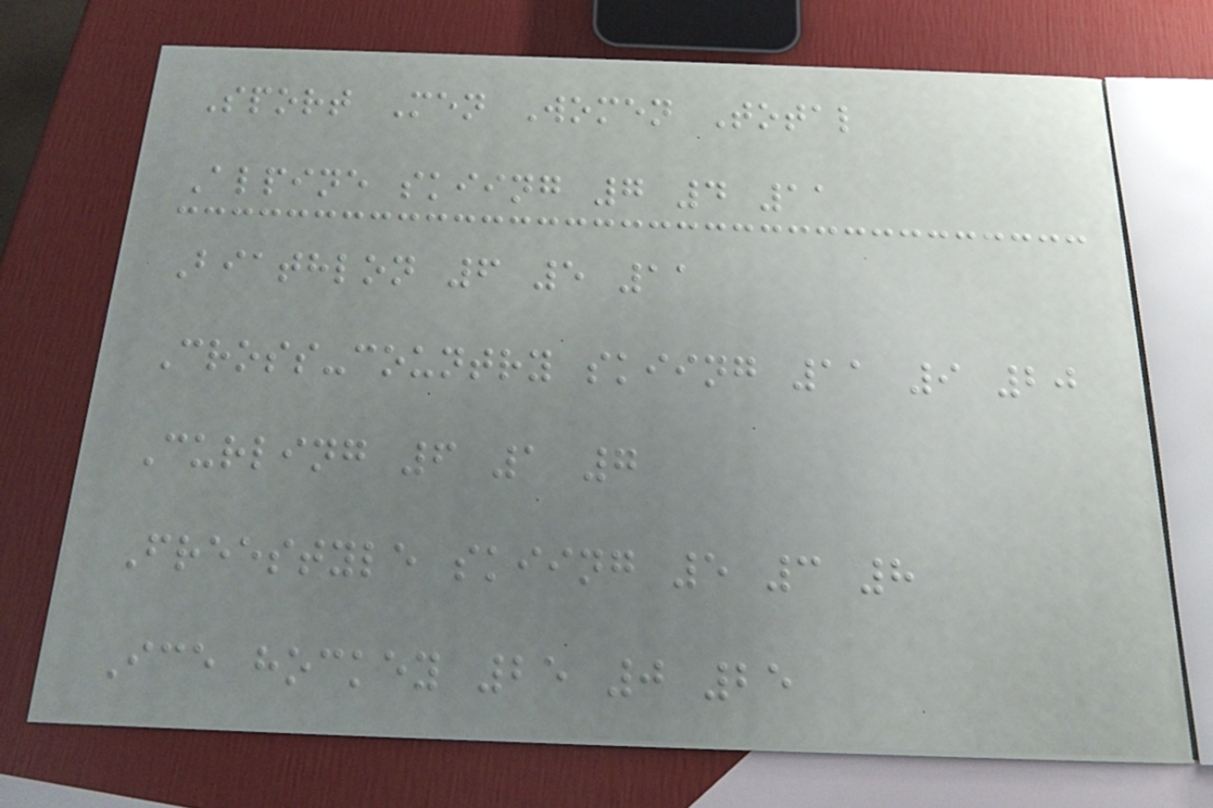Sport Men Women Total
Alpine skiing 7 4 11
Biathlon 6 5 11
Cross-country skiing 11 9 20
Curling 6 1 7
Freestyle skiing 5 3 8
Ice hockey 25 0 25
